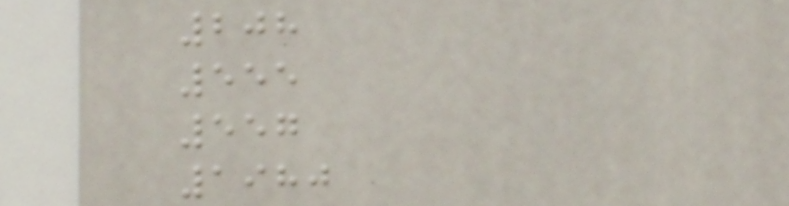208
555
557
1980
